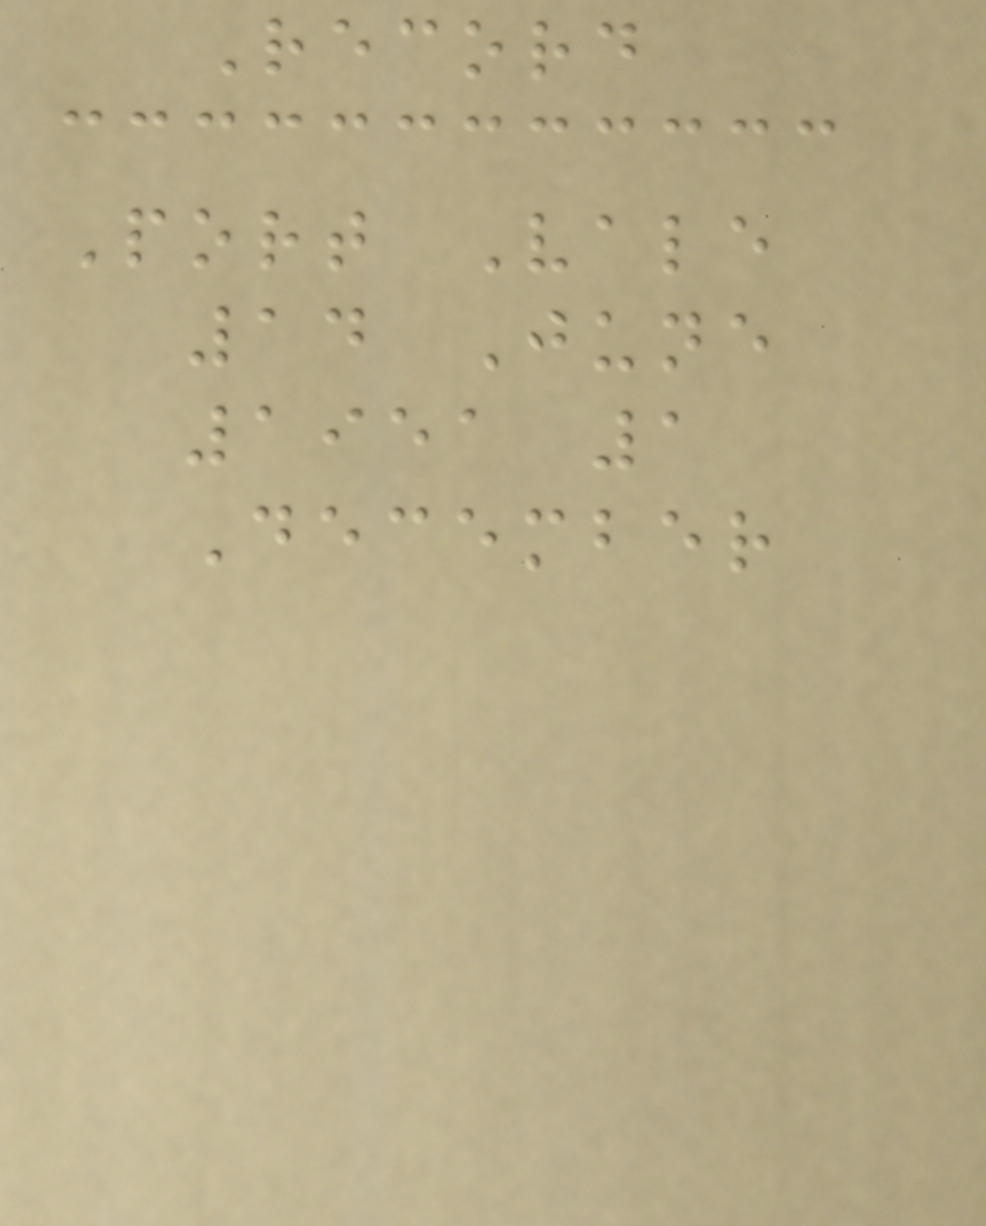Record
Port Vale
14 June
1951 1
December
